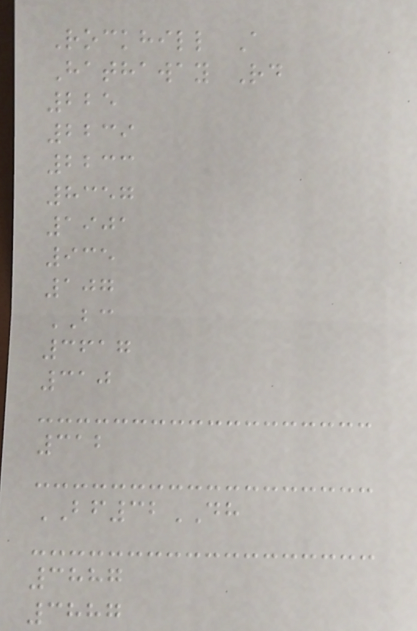Rockhill A
Hathaway Rd
225
2239
2233
8357
1901
935
107
BC
3617
310
312
BF32DH
3887
3887
